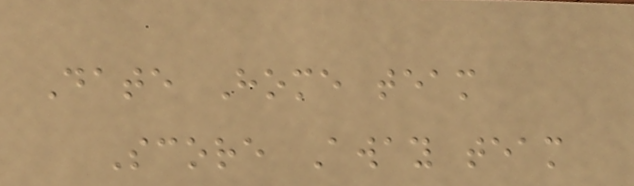Date Home team
Score Away team
